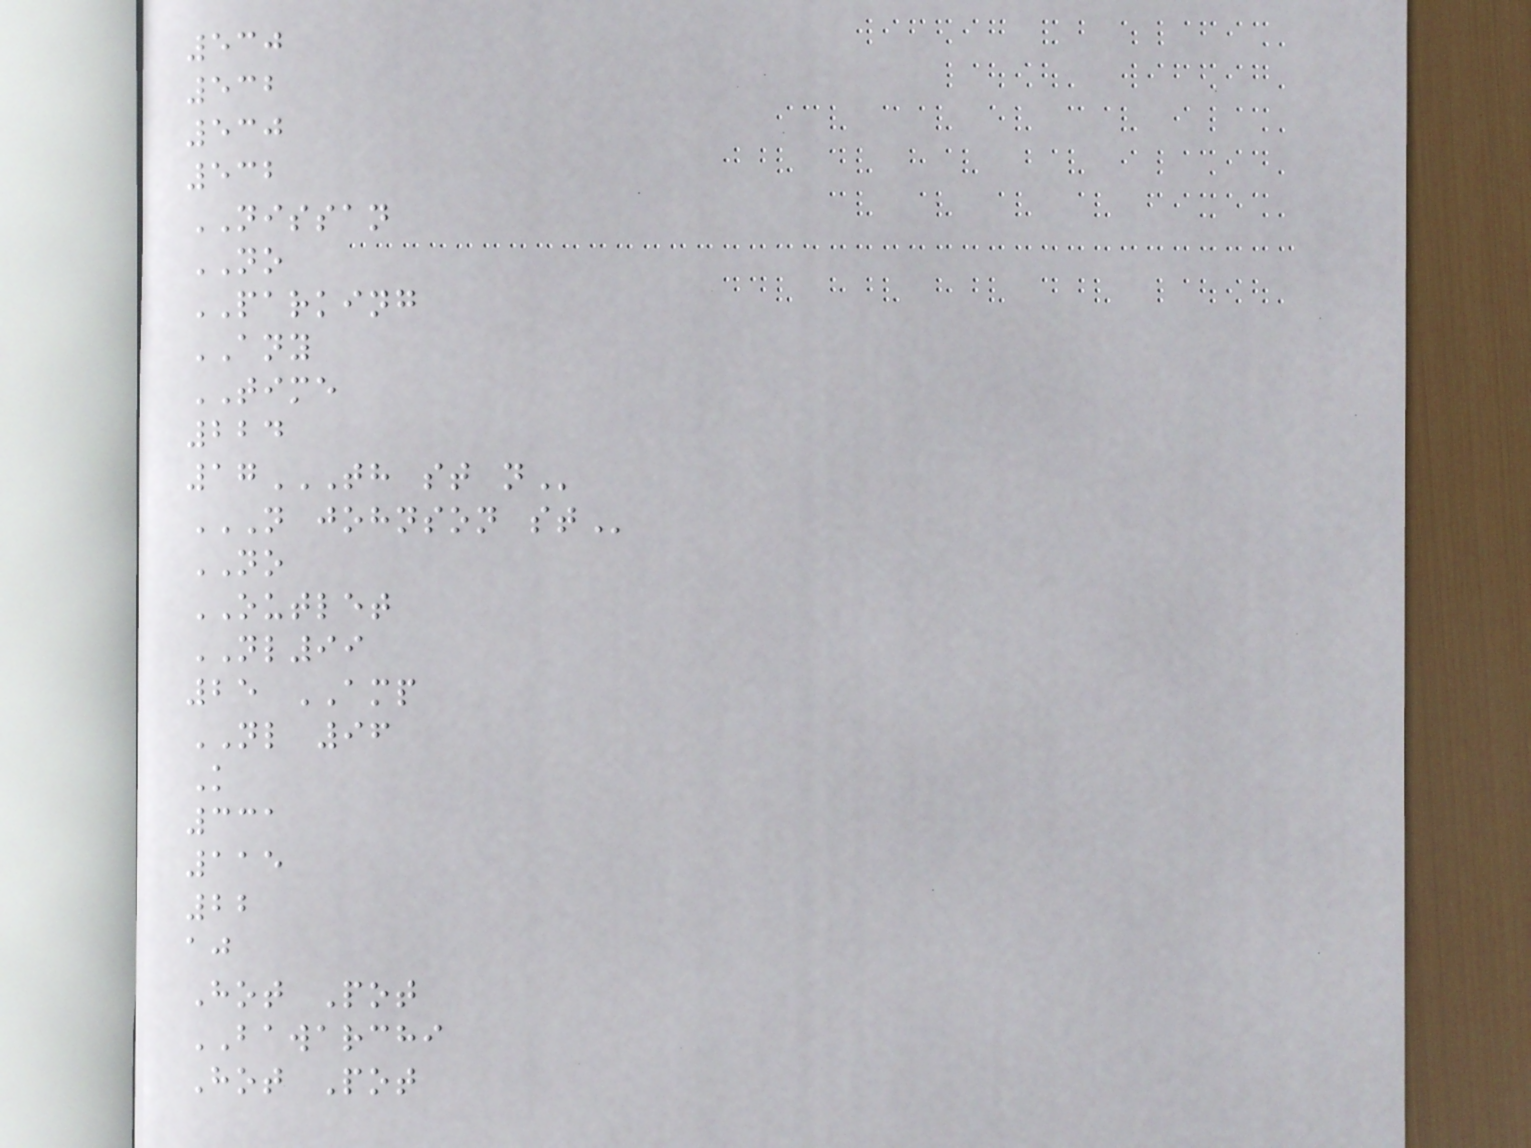530
532
530
532
NISSAN
NO
PARKING
ANY
TIME
224
17TH ST N
N JOHNSON ST
NO
OUTLET
NL99
25 AMP
NL 96
K
331
115
22
aj
Hot Pot
BAWARCHI
Hot Pot
